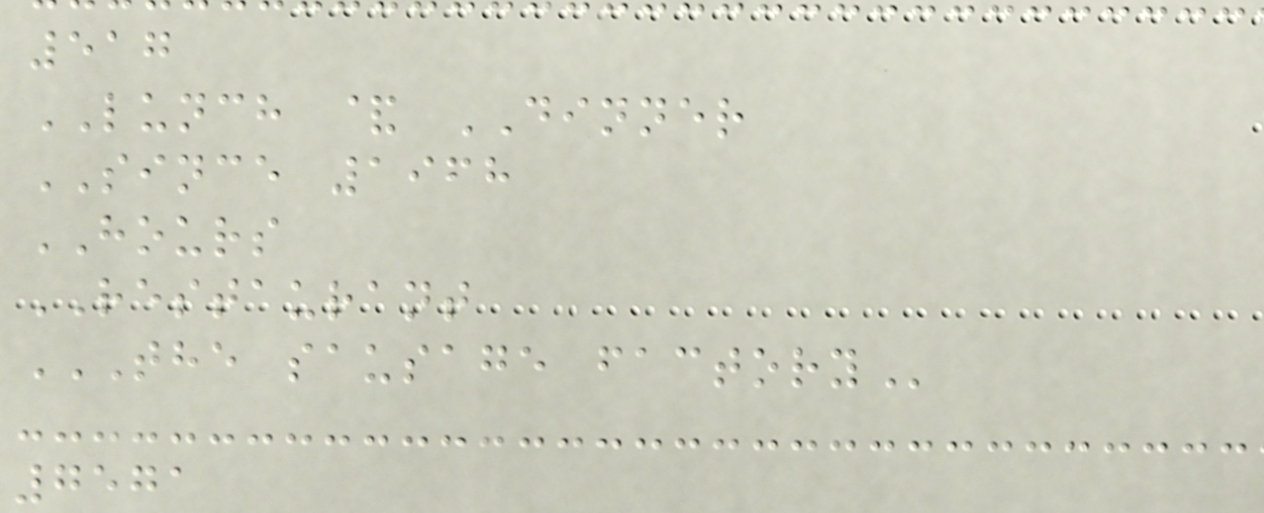517
LUNCH & DINNER
SINCE 1968
HOURS
RESTAURANT
THE SAUSAGE FACTORY
7571
